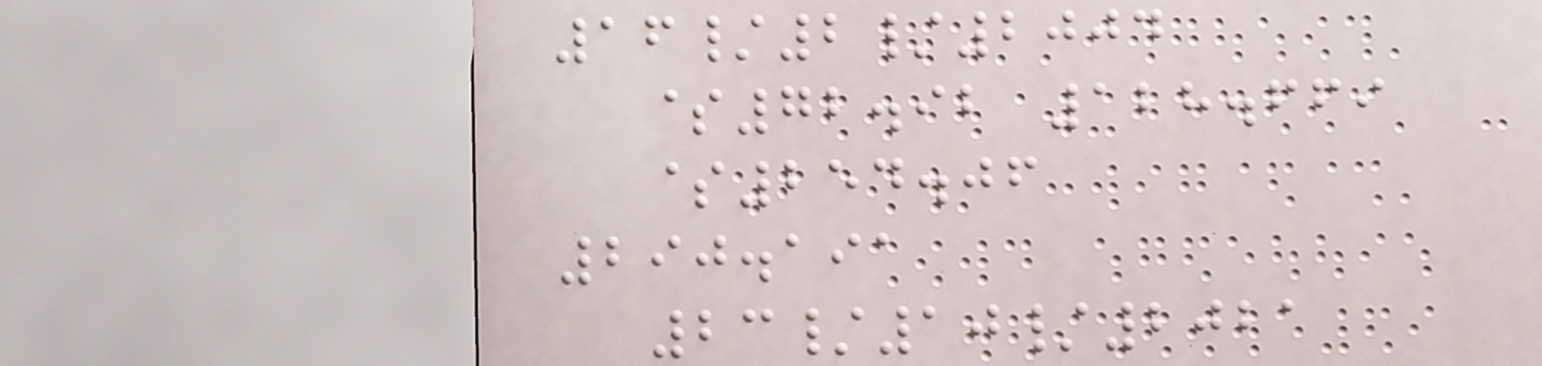16/2/2004
$72.92 128.669
$254.06
290.191
23/10/2021
